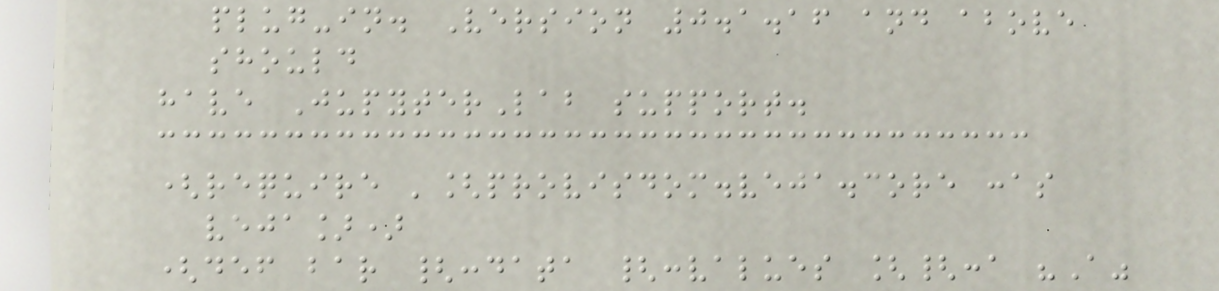plug-in. Version 0.1.16 and above
should
have JupyterLab support.
(require '[provisdom.veja.core :as
veja])
(def bar {:data {:values [{:a "A"
